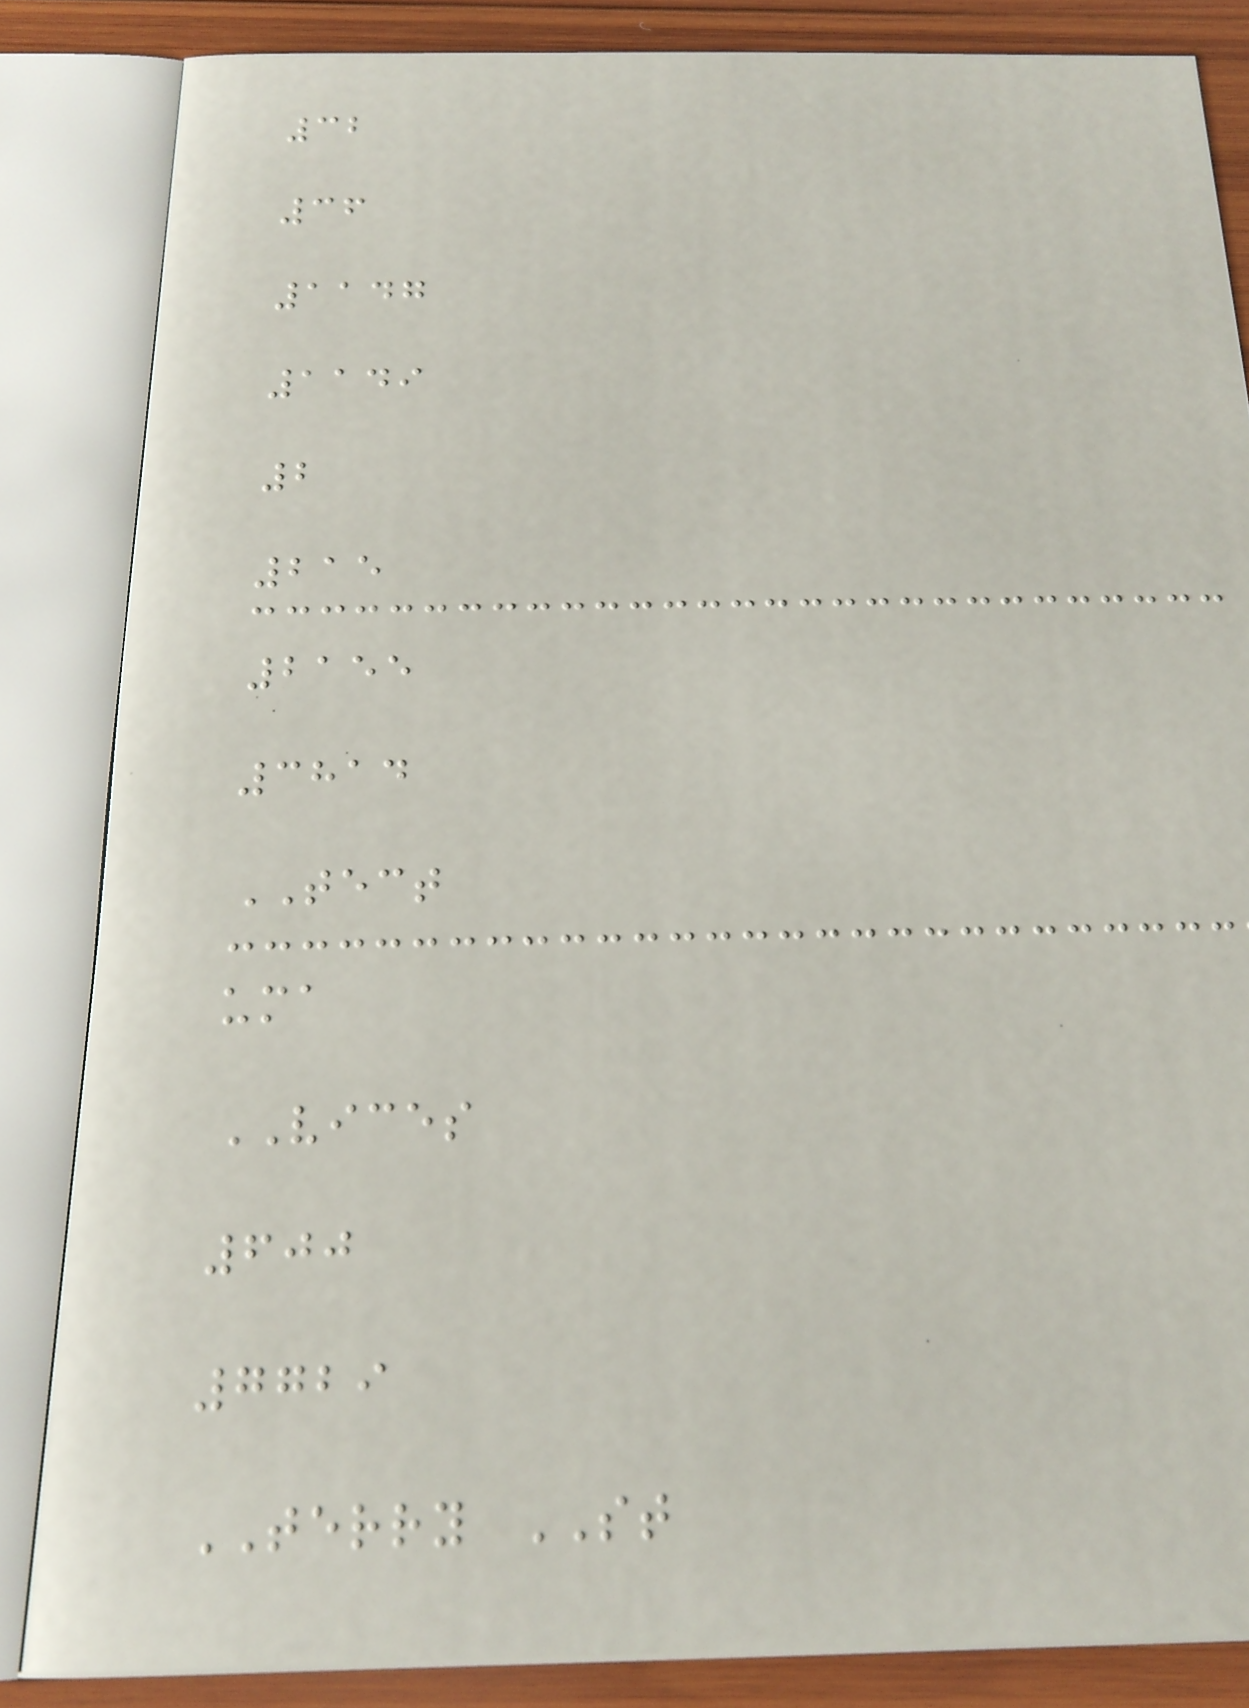32
36
1147
1149
2
215
2155
3814
TECT
uma
VICES
600
7729
TERRY ST
